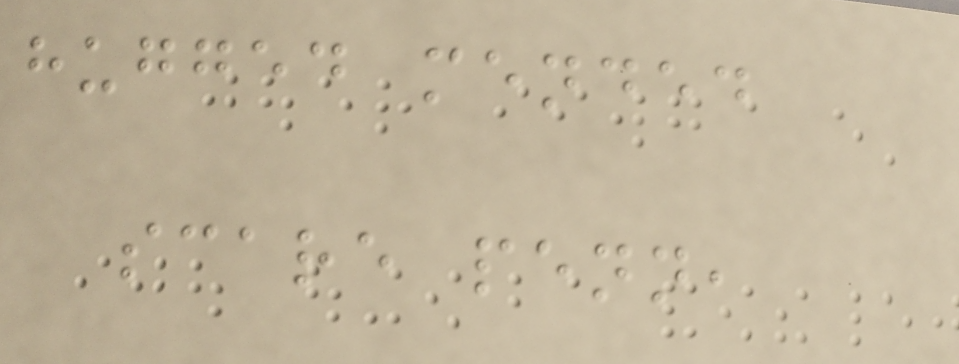hugged mended
scare penn,
